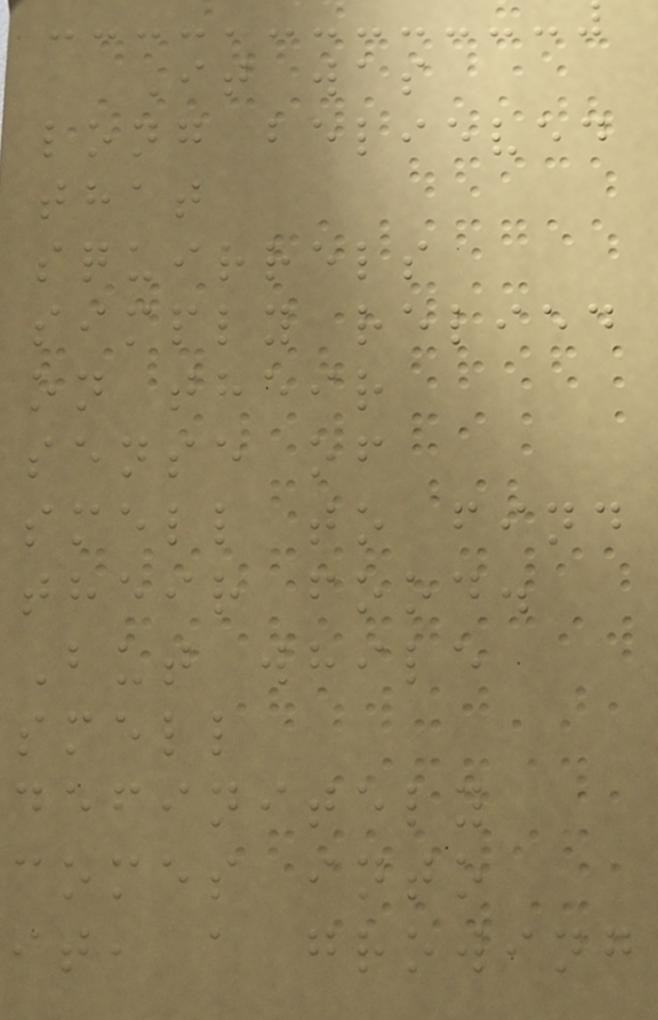It was
long believed
that
squirrels
simply relied
on their
sense of
smell to find
their food.
But while
smell
definitely
comes into
it, a growing
